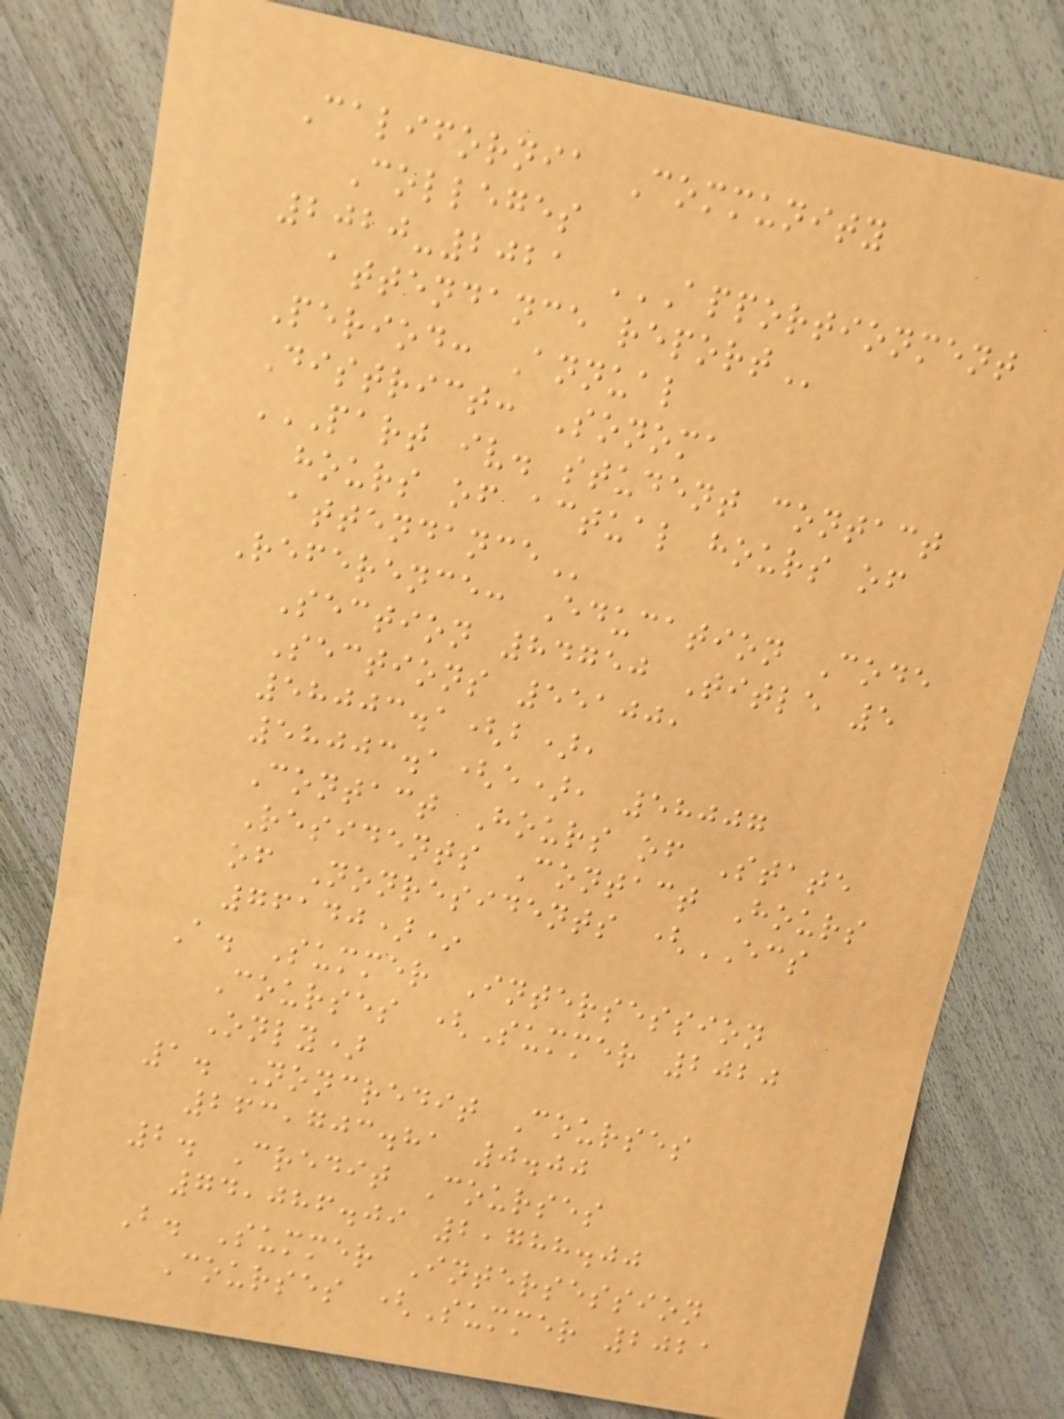California Community
Colleges
2020-2021 APPORTIONMENT
ATTENDANCE REPORT
Period: Annual
District: Sonoma
PART IV. STUDENT CONTACT
HOURS OF ACTUAL HOURS OF
ATTENDANCE
Reference: Education Code
Section 84750 Title 5
Sections 55100,
58003.1(b),
58003.1(e), 58007
Contact Hours of State
Residents Contact Hours
of Nonresidents (ECS
76140)*
A. Summer Intersession
Courses (Summer 2020
Only)
1. Noncredit Courses
263,703.81 0.00
2. Credit Courses
74,086.09 2,788.00
B. Summer Intersession
Courses (Summer 2021
